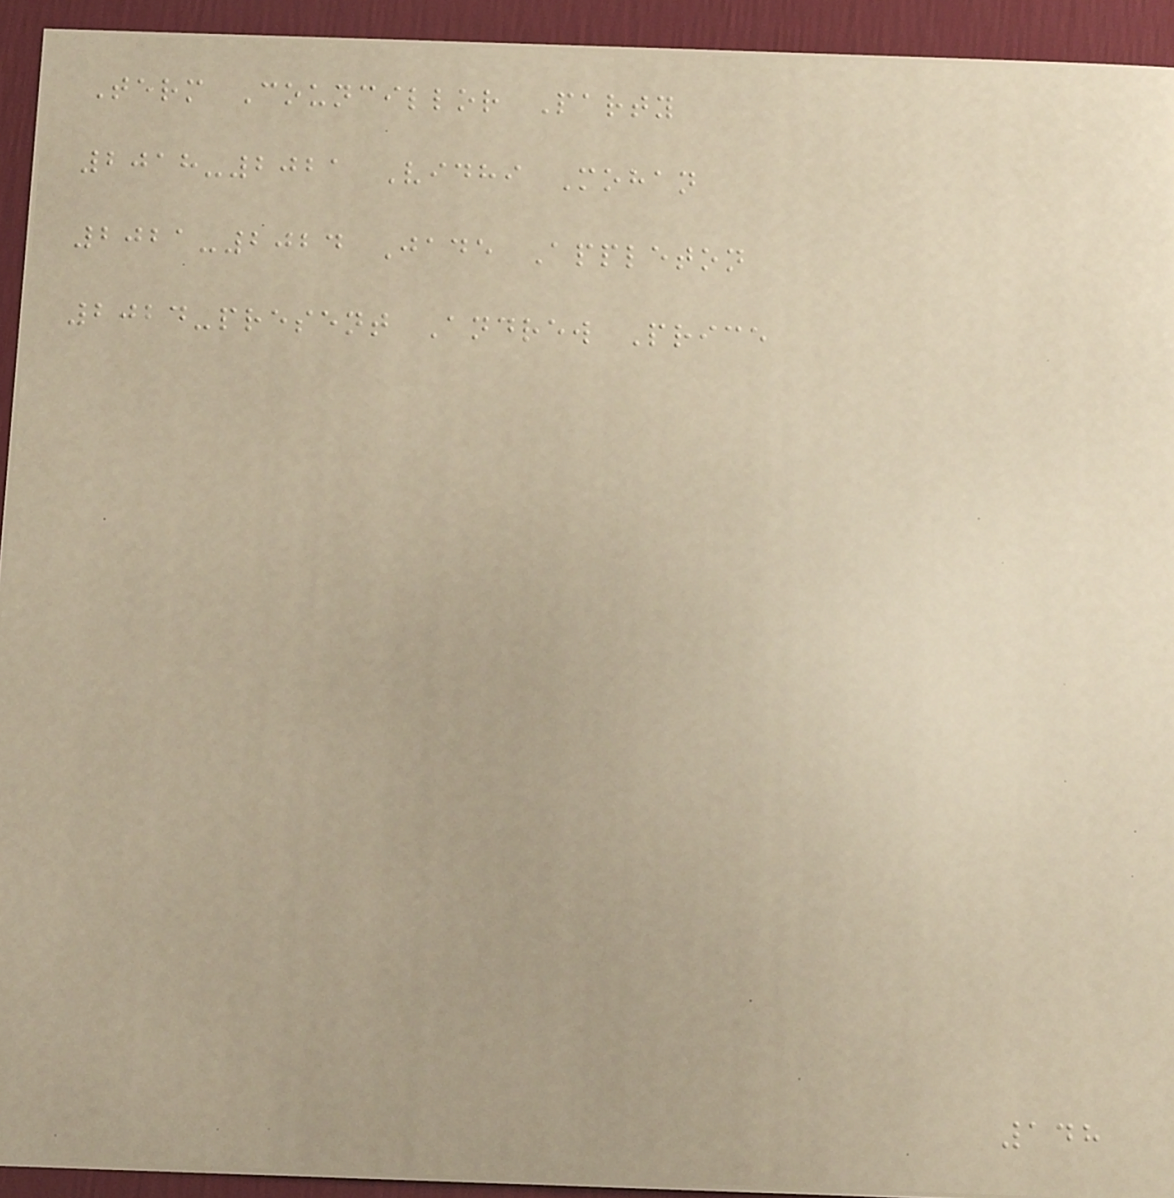Term Councillor Party
2018-2021 Vidhi Mohan
2021-2024 Jade Appleton
2024-present Andrew Price
148
